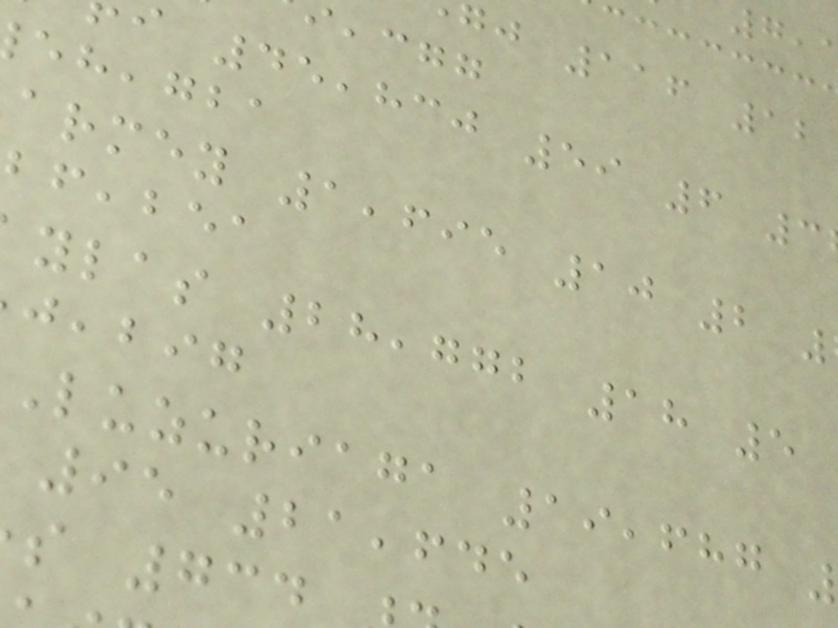gj 116 12
,cgg
45,830 59 6 3
,gba
armey 1,695 10 2
,bea
ylas 28,772 18 5
,big
Luzuriaga 19,687
95 21,645
